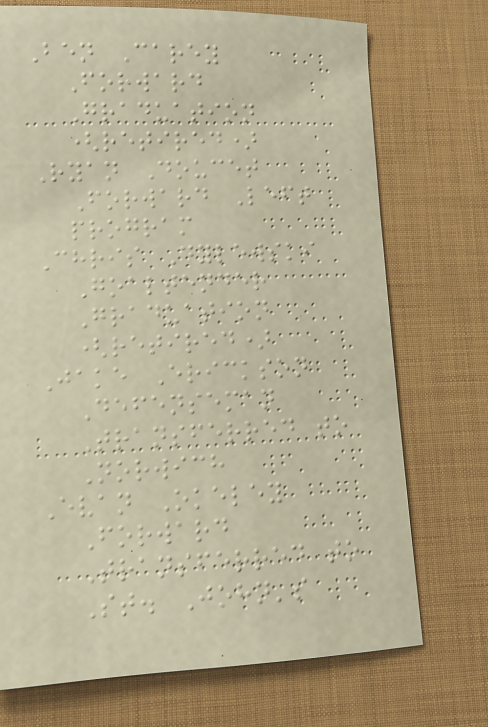Ben Carey
Forward
Graduation
(retired)
Ryan Doucet
Forward Left
program
Chris Dylewski
Goaltender
Graduation
(retired)
Jake Erickson
Defenseman
Transferred to
Norwich
Evan Okeley
Forward
Transferred to
St. John's
